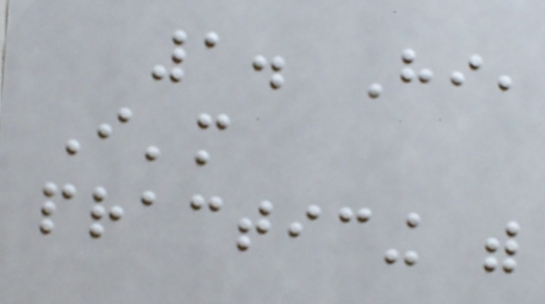1. Hi,
I'm
practicing with
